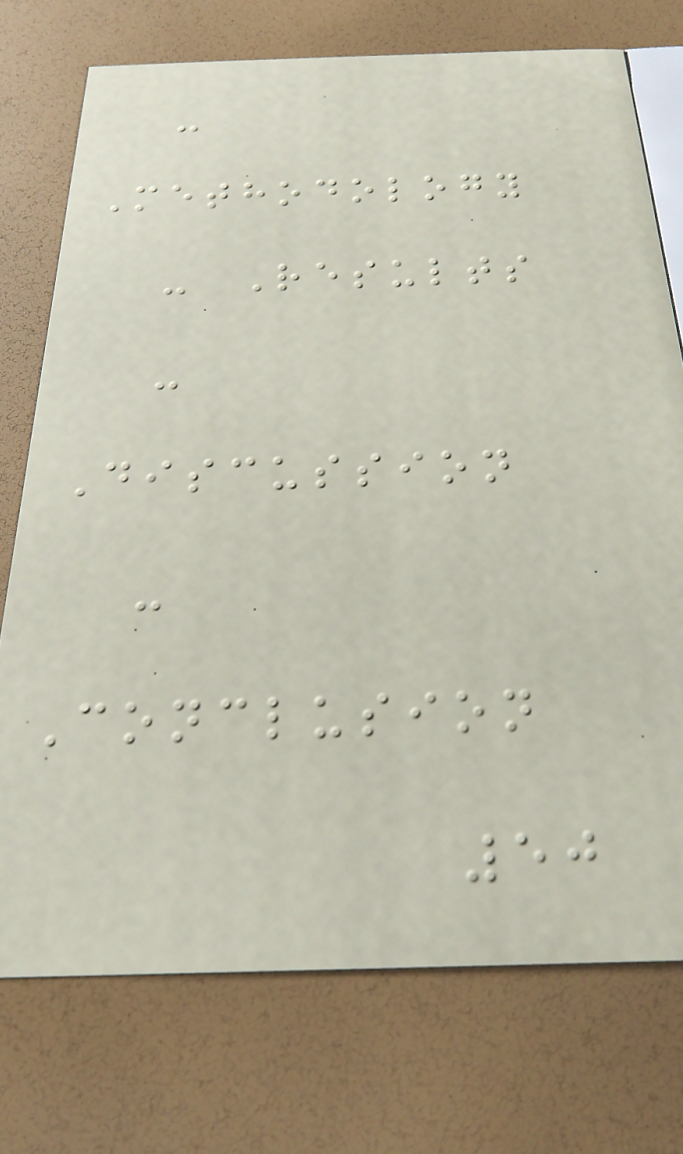-
Methodology
- Results
-
Discussion
-
Conclusion
50
